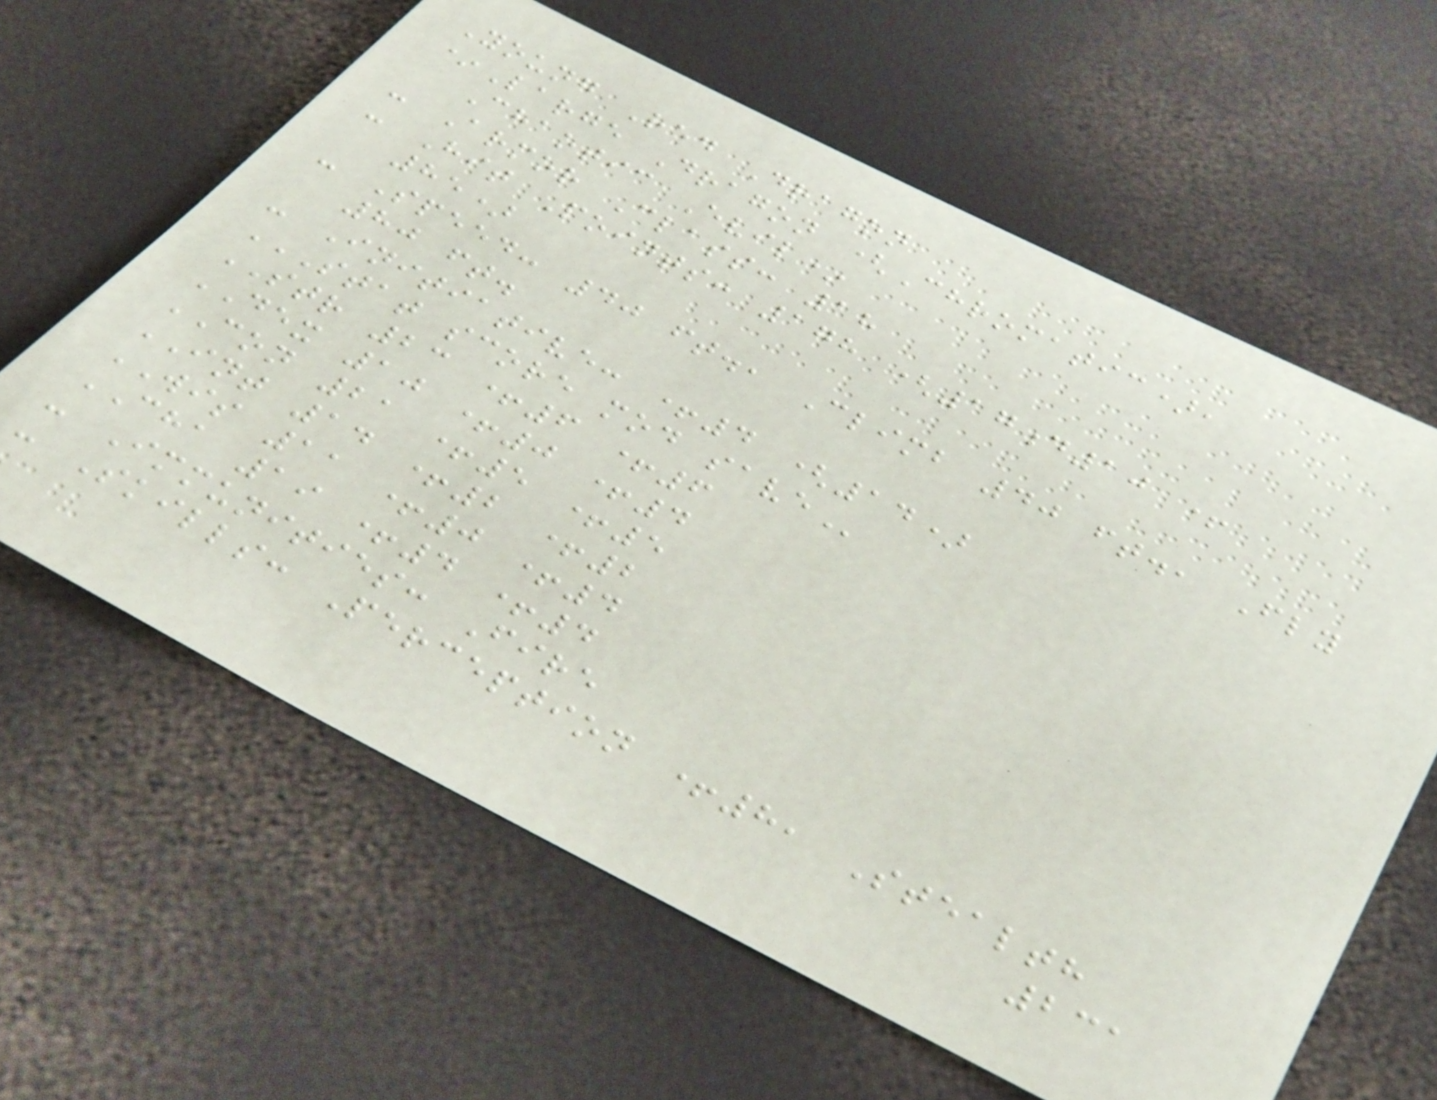Young Red Dragon
*Large Dragon (Chromatic),
Chaotic Evil*
- Armor Class: 18
- Hit Points: 178 (17d10 +
85)
- Speed: 40 ft., Climb 40 ft., Fly
80 ft.
- Initiative: +4 (14)
STAT SCORE MOD SAVE
STR 23 +6 +6
DEX 10 +0 +4
CON 21 +5 +5
INT 14 +2 +2
WIS 11 +0 +4
CHA 19 +4 +4
- Immunities: Fire
- Skills: Perception +8, Stealth
231
